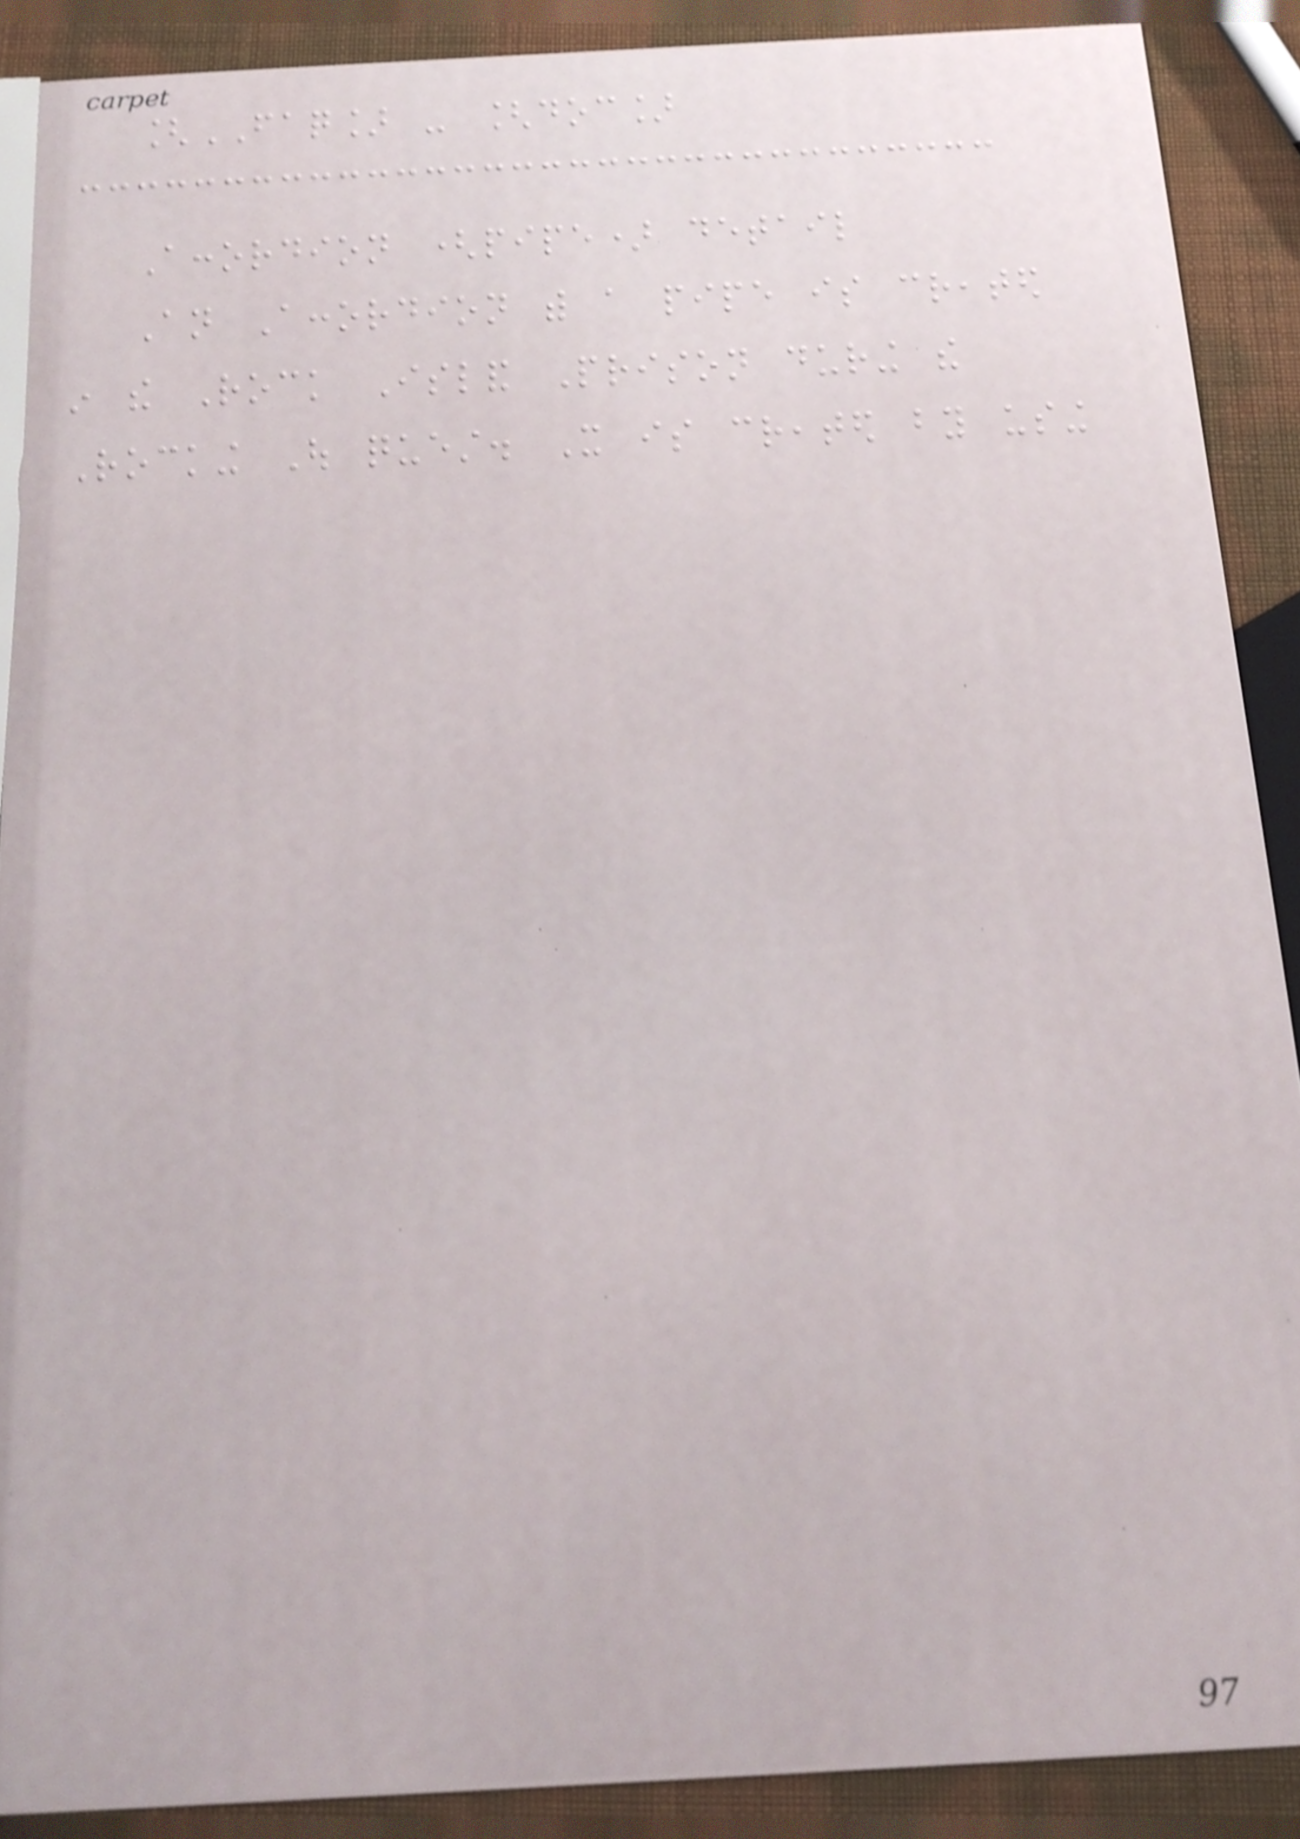[FAQ] - [doc]
Accordion (pipe) detail
An Accordion with a pipe is created
in the Rock Island Prison during the
Rocking Out quest. It is created by using
